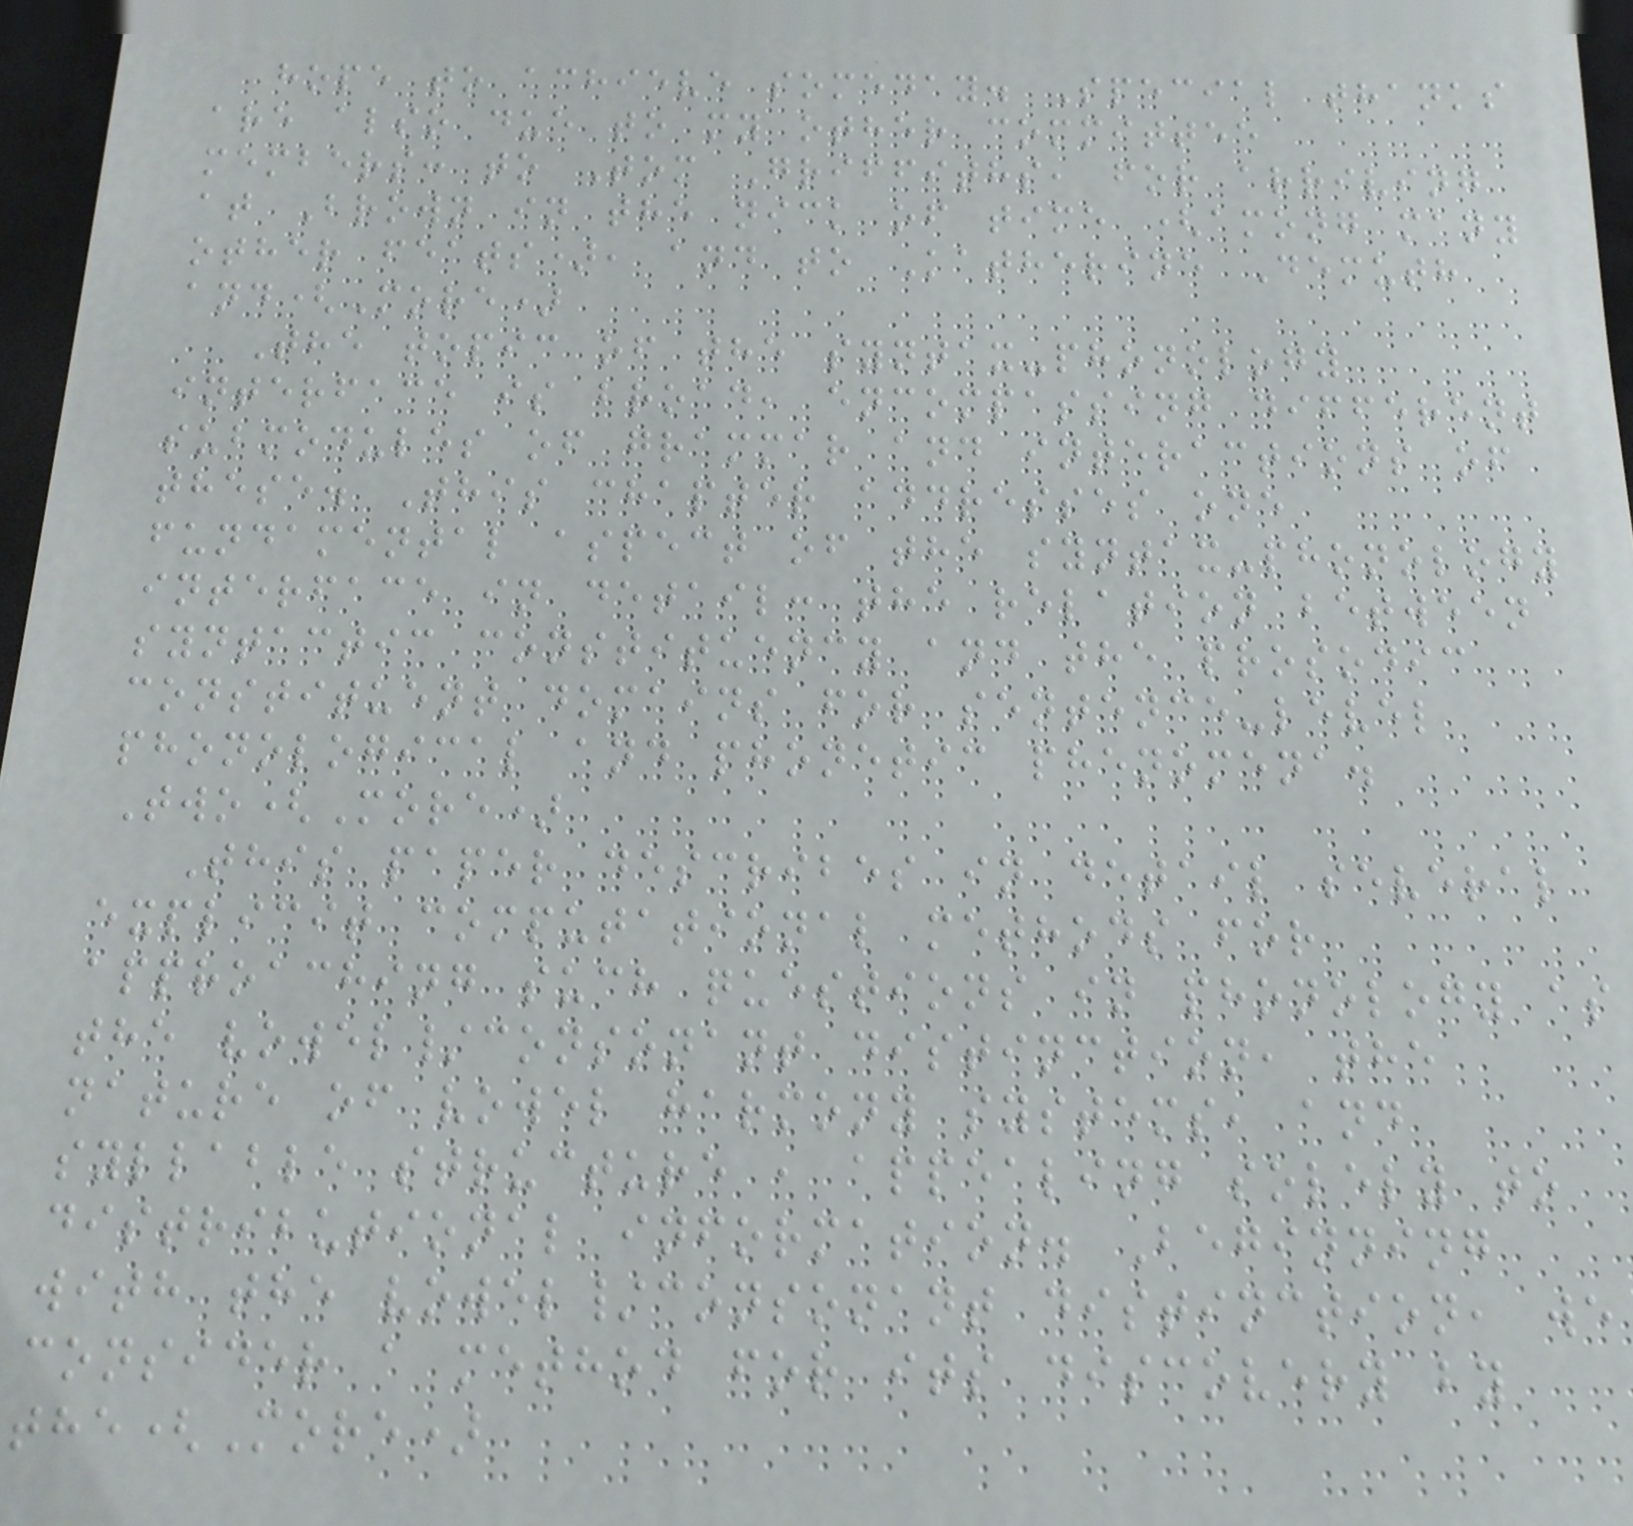hope to achieve someday. Special thanks
are also due to my other committee
members: to Tom Griffiths, for arriving
at Brown in the nick of time (among many
other feats), and to Katherine Demuth
and(More)
The topic of the syntax-phonology
interface is broad, encompassing different
submodules of grammar and interactions of
these. This chapter addresses one
fundamental aspect of the syntax-phonology
interface in detail: the relation between
syntactic constituency and the prosodic
constituent domains for sentence-level
phonological and phonetic phenomena.
Two(More)
This paper describes in detail several
explicit computational methods for
approaching such questions in phonology as
the vowel/consonant distinction, the
nature of vowel harmony systems, and
syllable structure , appealing solely to
distributional information. Beginning
with the vowel/consonant distinction, we
consider a method for its discovery by
the(More)
